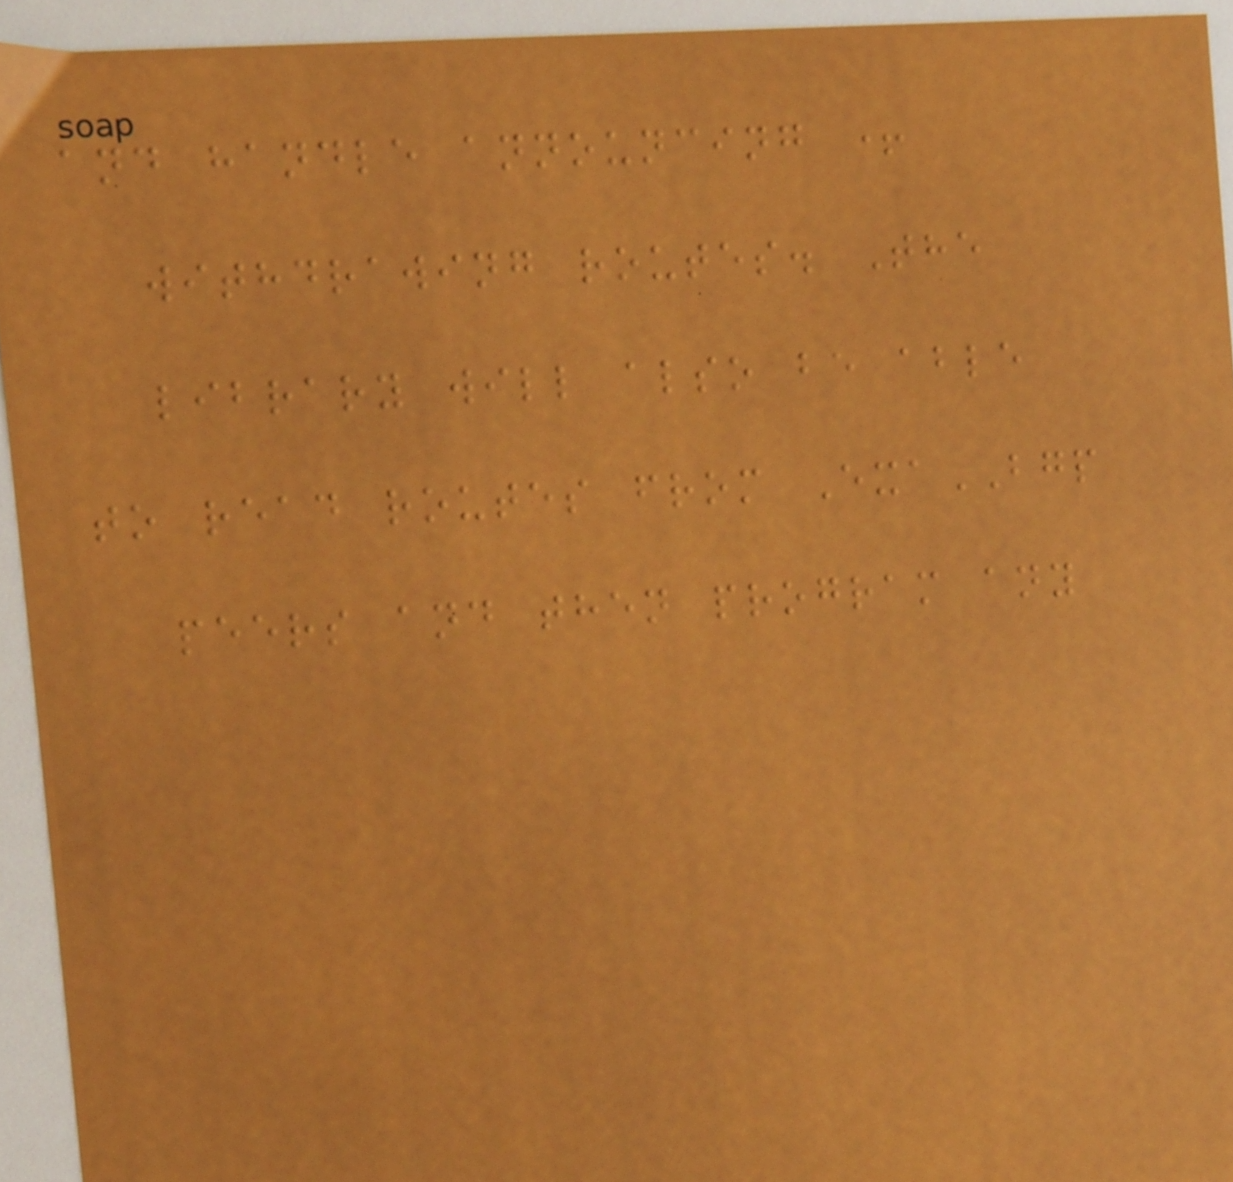and handle announcing +
withdrawing routes. The
library will also be able
to read routes from ExaBGP
peers and then program any
